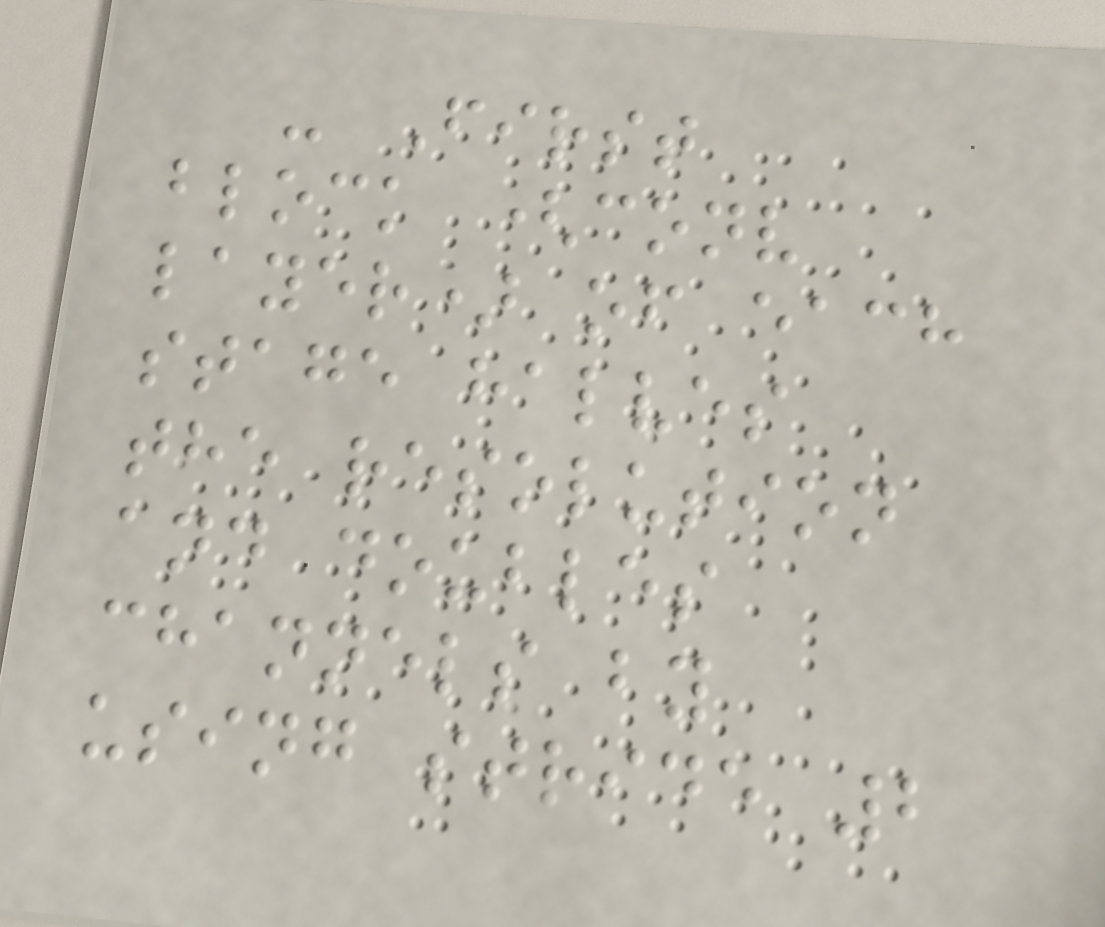- First
block (conv
layer) of each
stage halves
the resolution
and doubles
channels by
using stride 2
